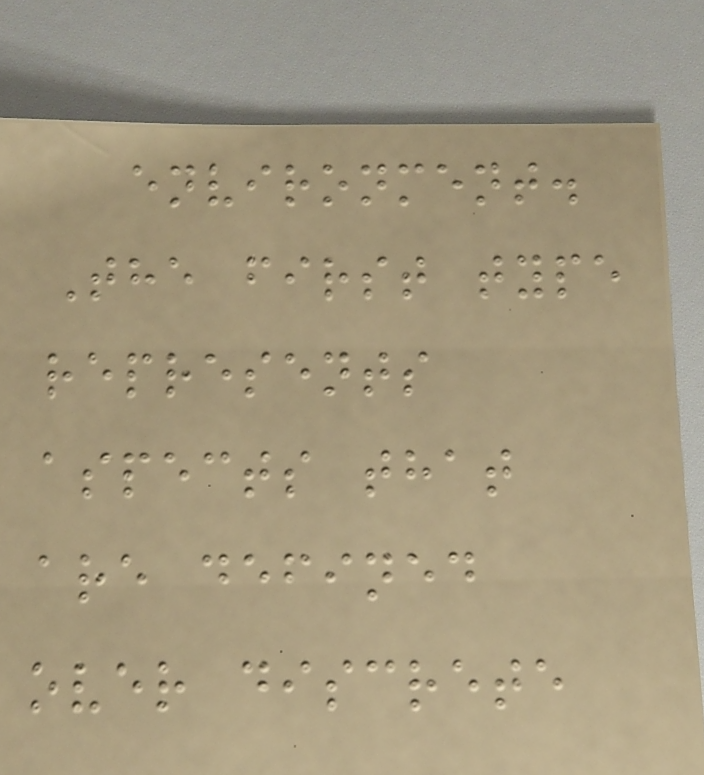environment.
The first type
represents
aspects that
are defined
over discrete
